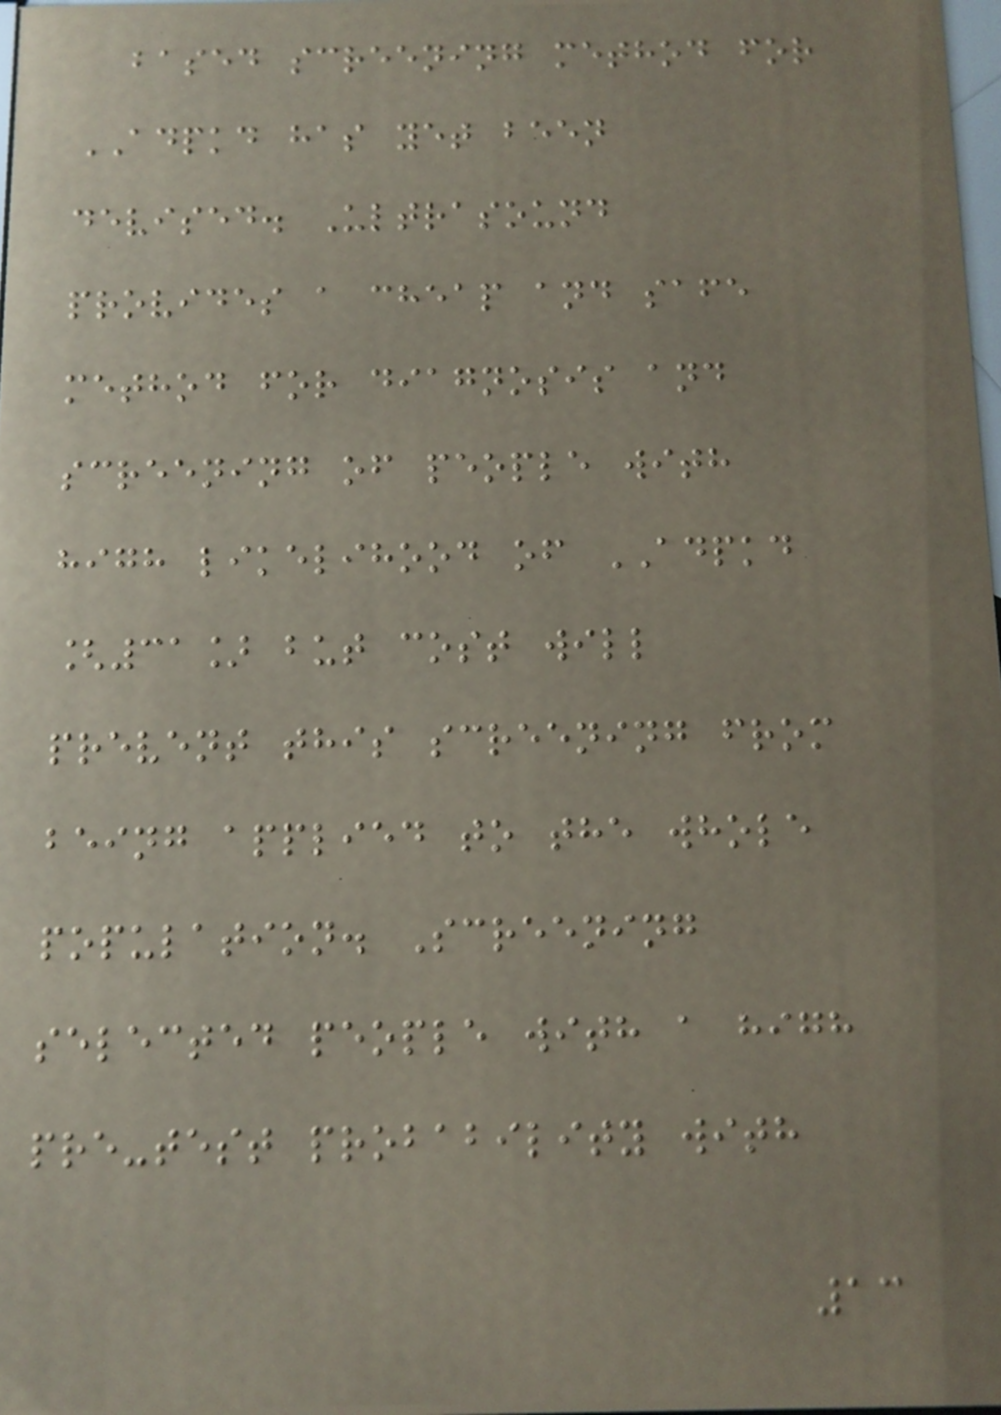based screening method for
ADPKD has yet been
devised. Ultrasound
provides a cheap and safe
method for diagnosis and
screening of people with
high likelihood of ADPKD
[31] but cost will
prevent this screening from
being applied to the whole
population. Screening
selected people with a high
pre-test probability with
13
